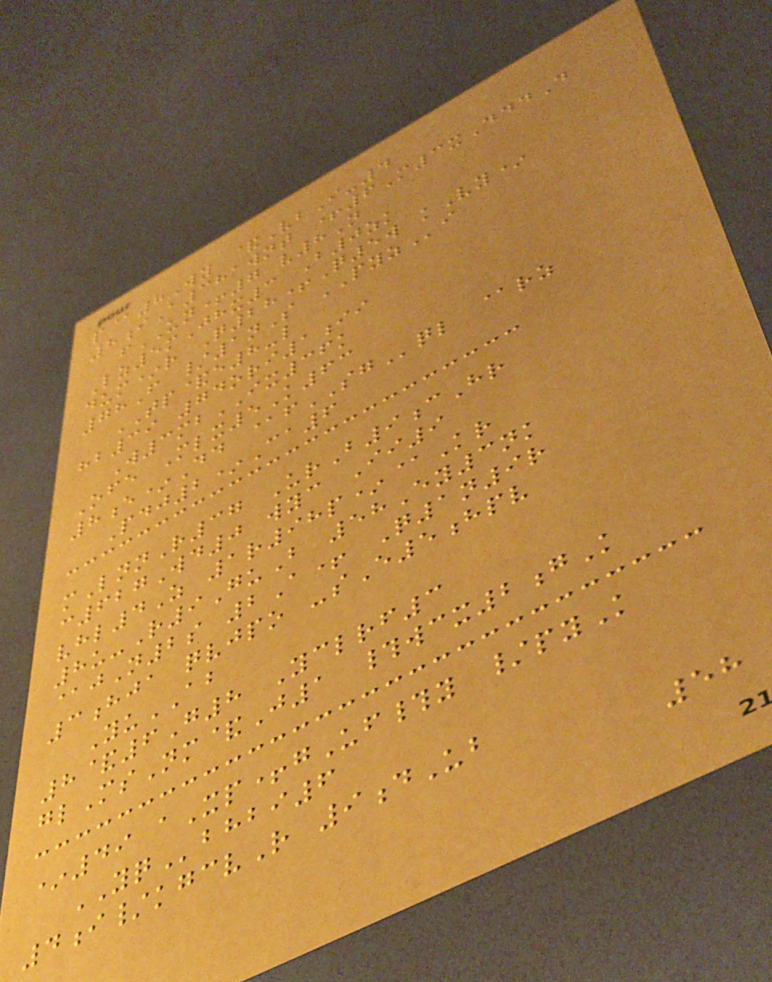p@8Wy &VbI-4
8iA381wnt +6M3xDddD
fUN+7 v8N
Lz5mJhx3 B0zk
dum*r Q28+Q5w kVy*
78F /1nS PYZi
TP&e8-l
hb39 74ori1ii
W3mbIX36k
Ofe Mlx5K63
8e*Dd @fSGql @rz
Pdj2*Ca6
mLnnR37 UrB9cHr
c627Wd0 wyc Ii9
vhl4Z 1r98p*@Kr
8u-R9GuB 58Ey3nk
@jN2s 2A+ Q1n9r
3hja qvjpo -sE5hpv
YuAB
8&6G8 Yclrf3
glMsNm&J1 #wcx2gK
*49 aXp+gUf#y /pyK
YQbhbi6
4i/kgcvR 9dUb
58
